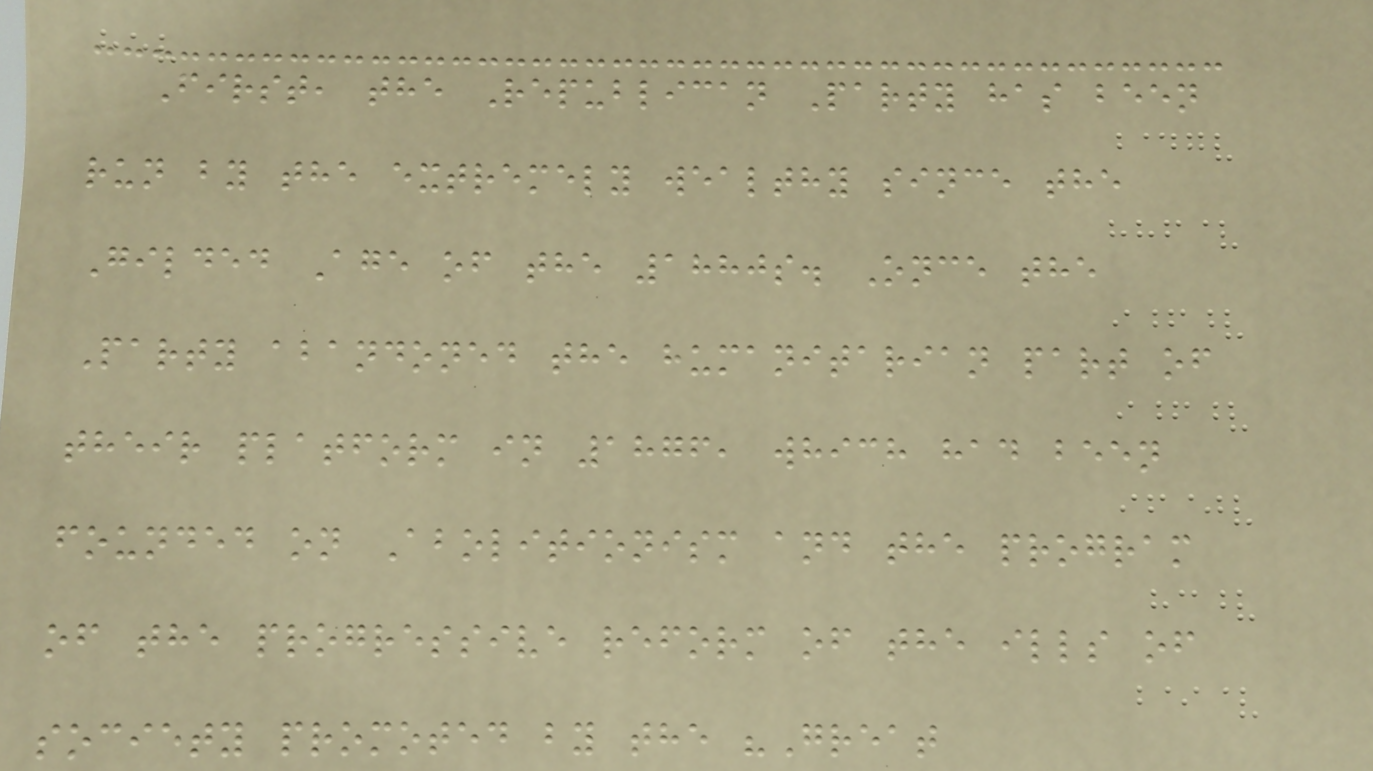First, the Republican Party has been
run by the extremely wealthy since the
Gilded Age of the 1880s. Once the
Party abandoned the humanitarian part of
their platform in 1876, which had been
founded on Abolitionism and the program
of the progressive reform of the ills of
society promoted by the "Great
